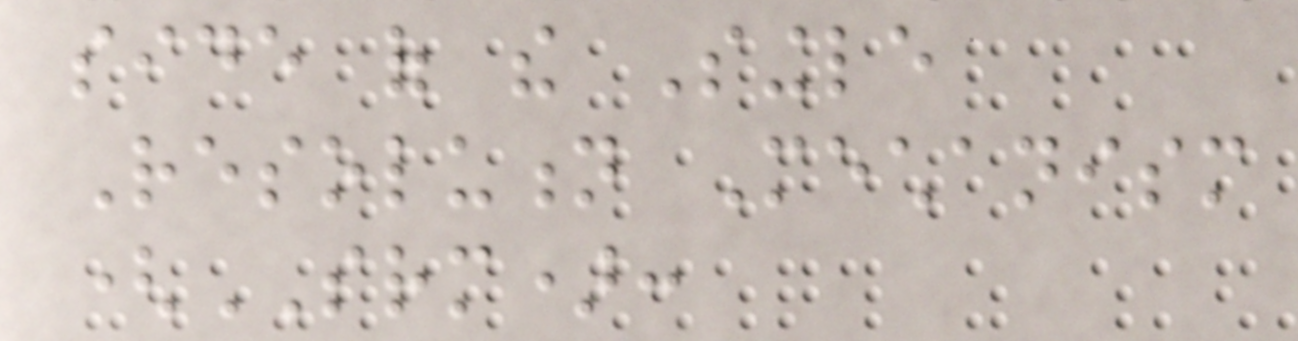side of the Single
Resolution Mechanism
(SRM):
